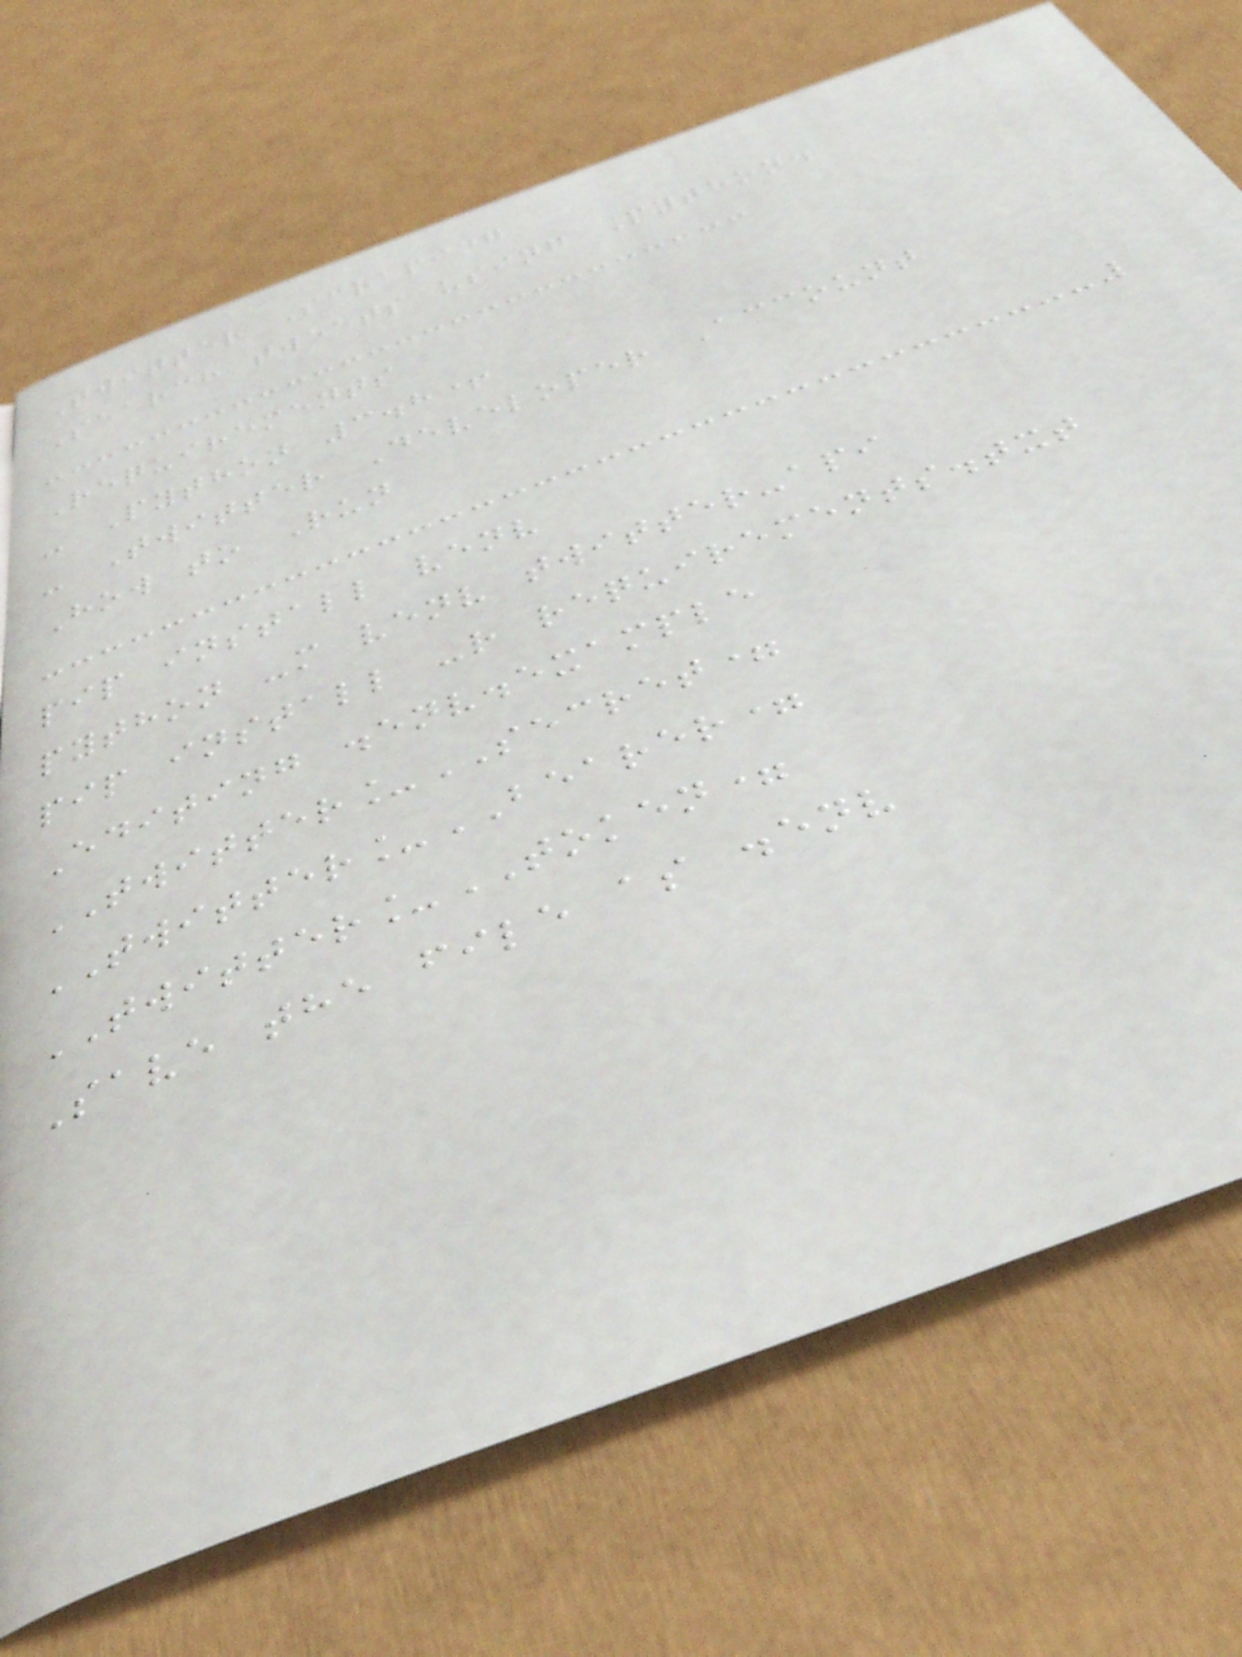Twitter Scraping
Search tweets using Python.
Requirements
- Python 3.8+
- Twitter Developer Account
How to Run
pip install venv
python -m venv twitter-api
pip install -r requirements.txt
Editing .env.example
TWITTER_SECRET=
TWITTER_BEARER=
TWITTER_TOKEN=
Save the file as .env
